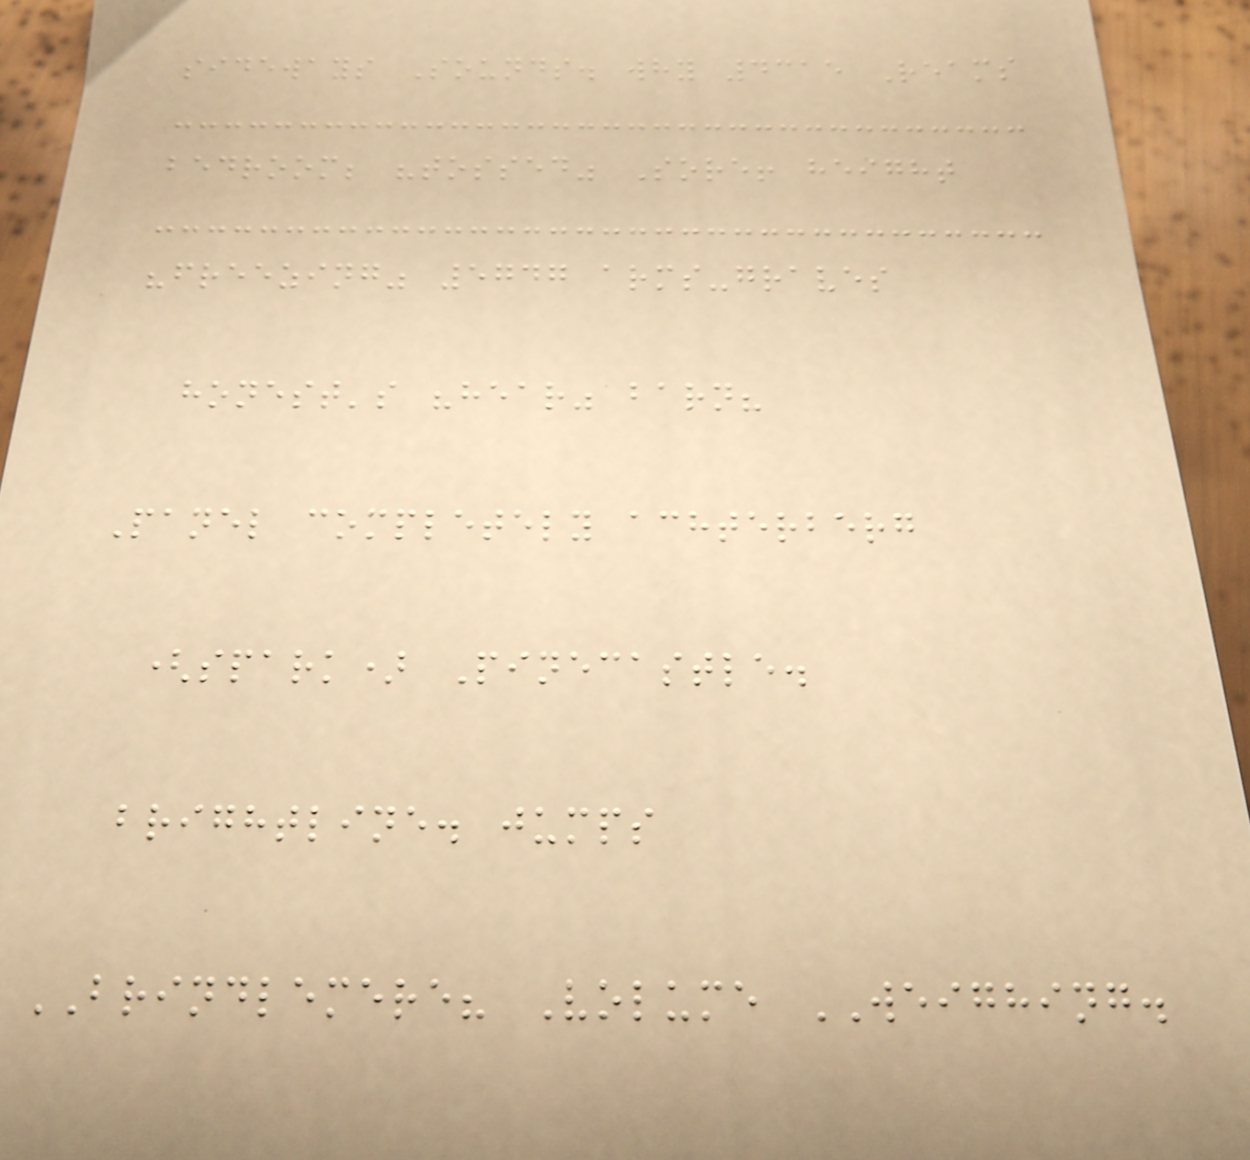sideways Sounds. why 4315 Reams
bedroom; "tossed" Sore! height
"freezing" 5747 arms-graves
honest's "hear" barn?
Panel completely achterberg
(spark) Pinecastle.
brightline. jumps
BRINDLEMERE? Volume WEIGHING.
